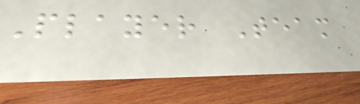Player Team
